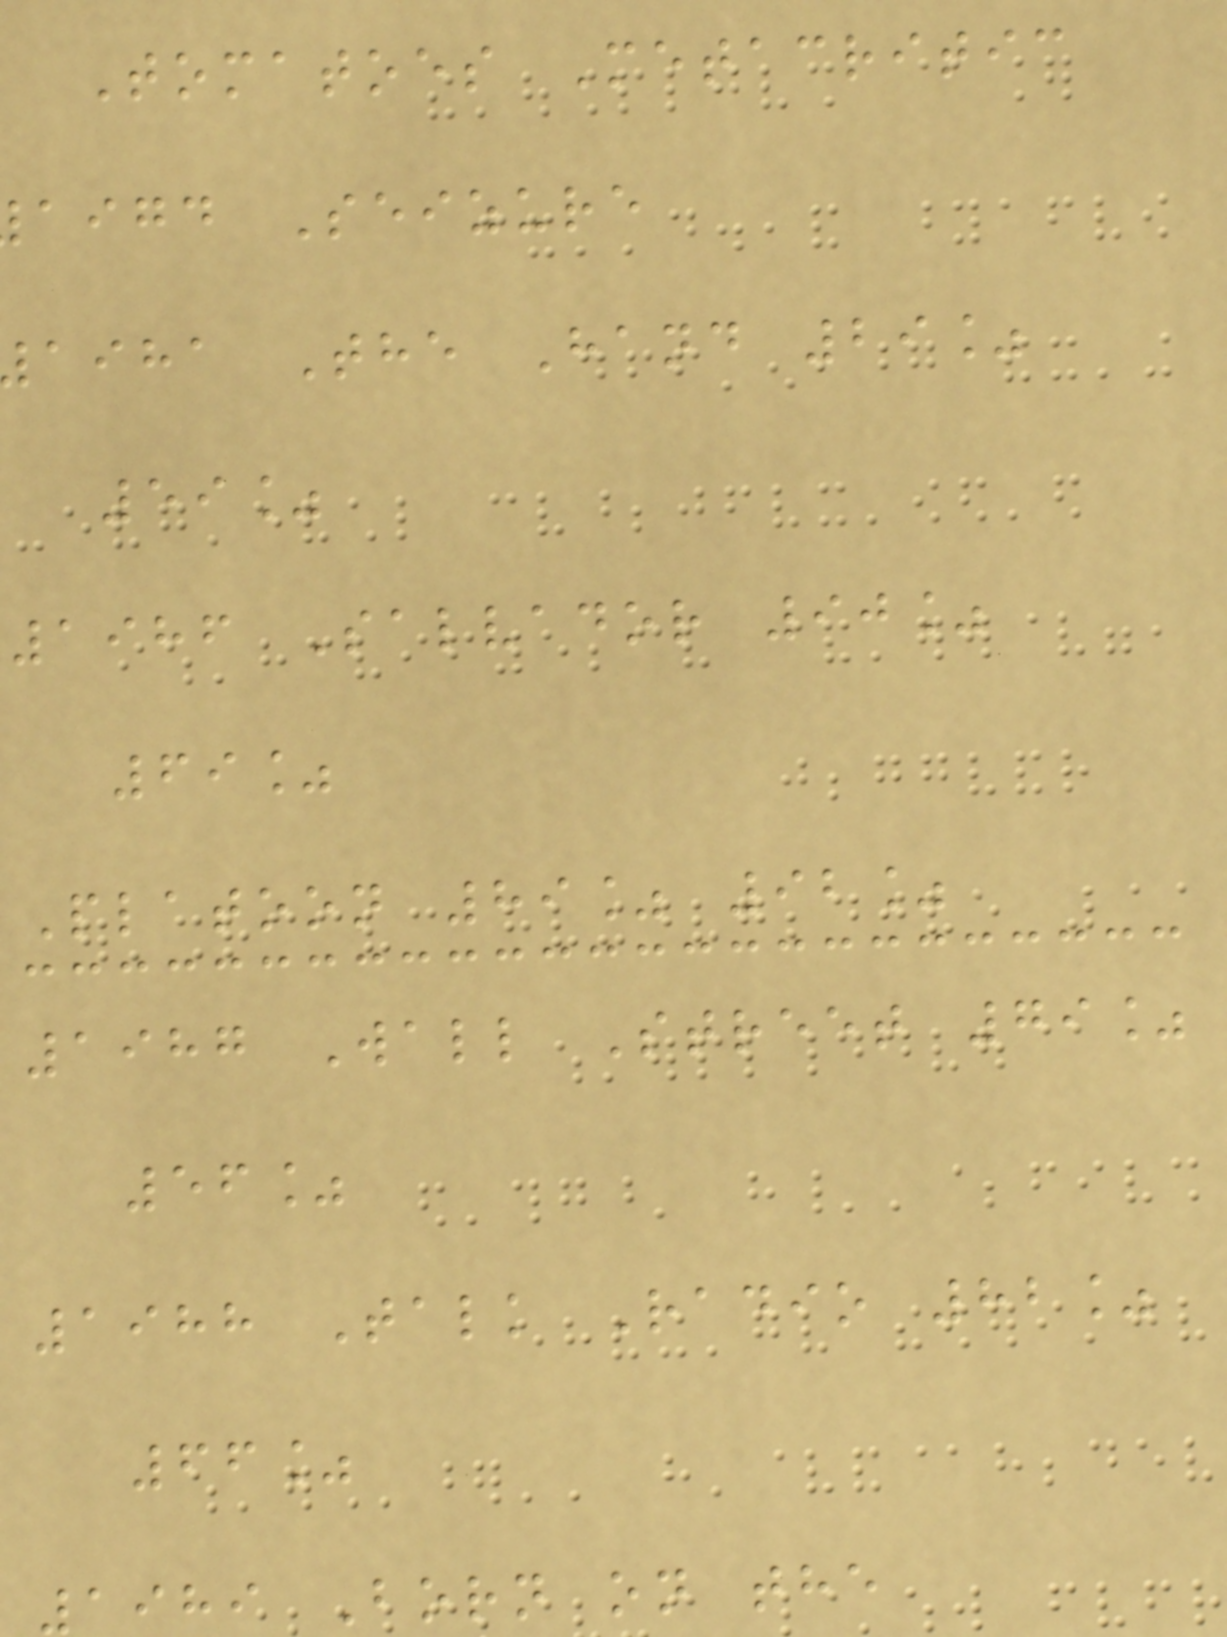Tomatoes Metacritic
aigd Seizure
aiha The Hand 29%
59%
1986 Salvador 90%
69%
Platoon 89% 92%
1987 Wall Street 79%
56%
1988 Talk Radio 82%
66%
1989 Born on the
